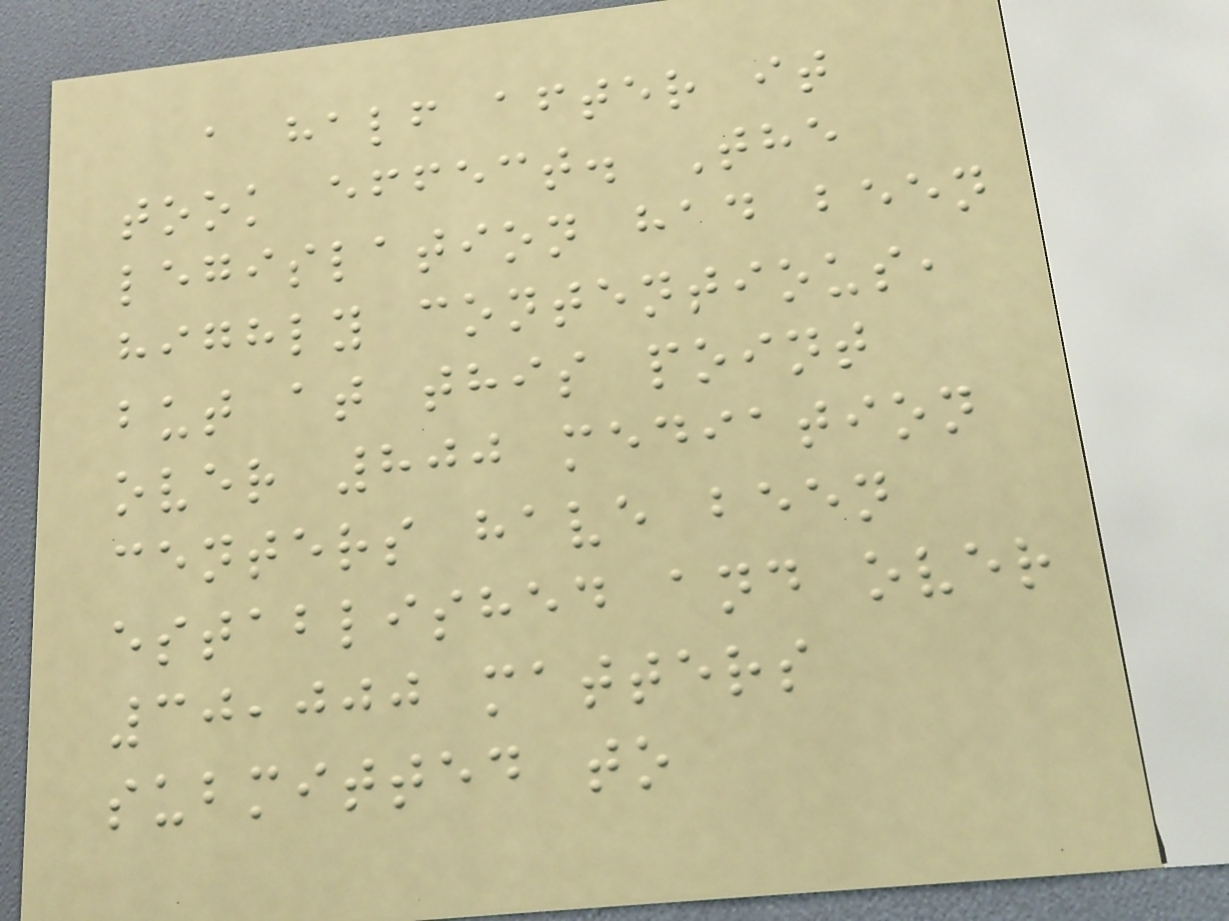a half after it
took effect. The
legislation had been
highly contentious,
but at this point
over 800 mediation
centers have been
established and over
30,000 matters
submitted to
